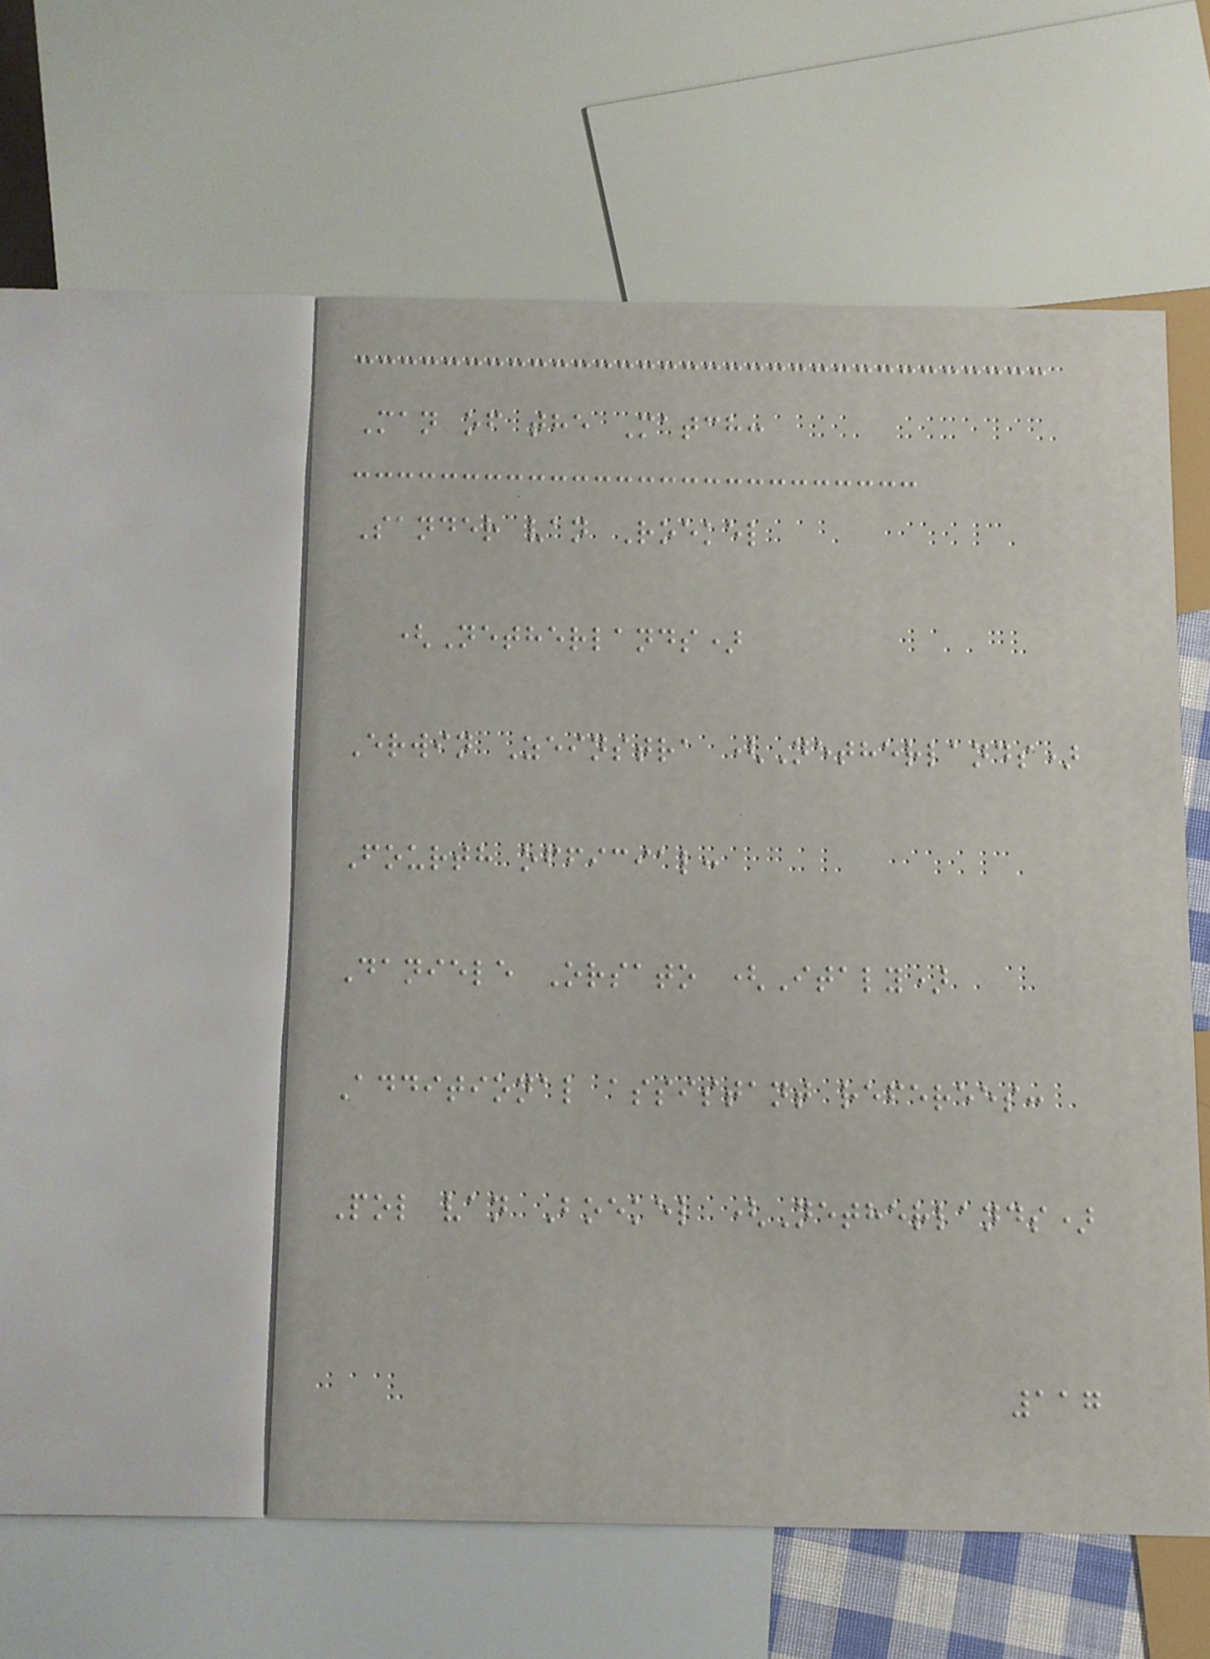Man of the Match:
Sander van Roekel
(Netherlands)
Erwin Zeinstra (Netherlands)
Fourth official:
Daniele Orsato (Italy)
Additional assistant referees:
Pol van Boekel (Netherlands)
117
